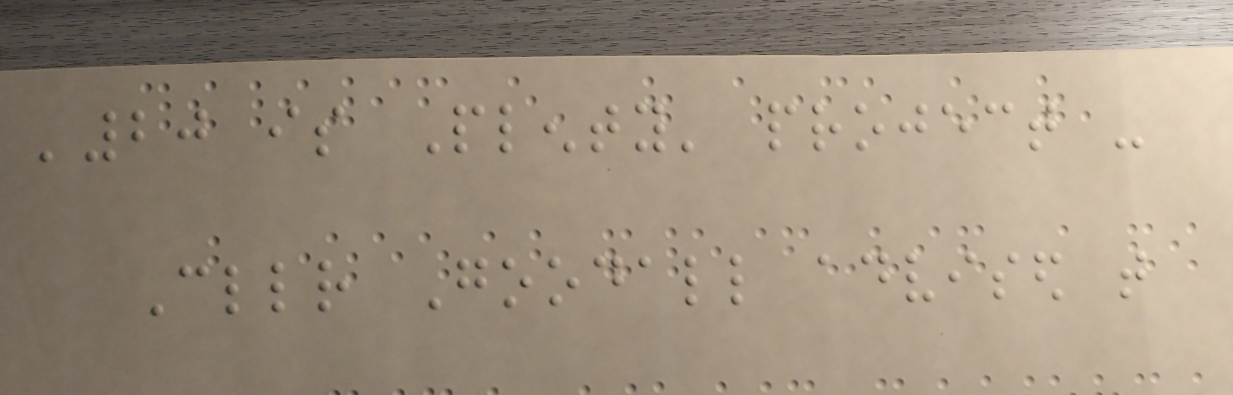'20 is Plenty' project -
Cllr Goodall advised that
